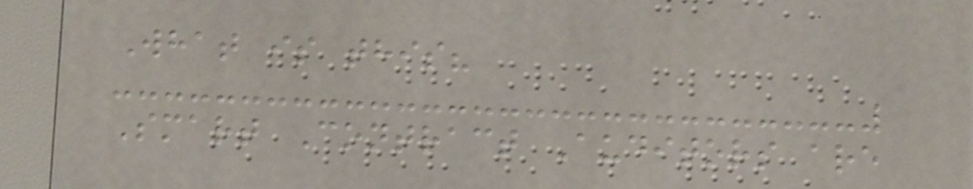What is this?
Smart Contract Auditors are
